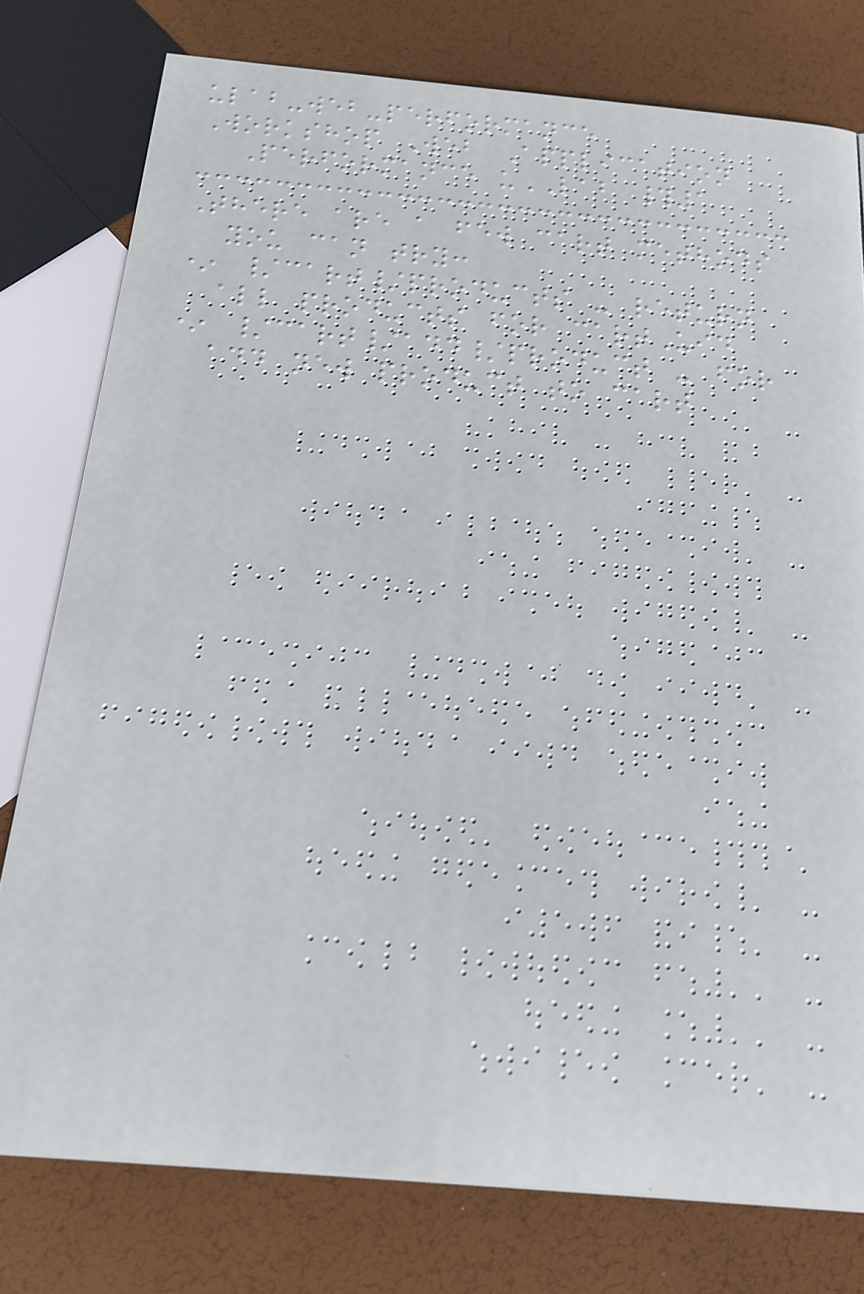ulab-web-performance
Workshop Web Application
Performance uLAB #1
There are a few cart methods
you can try:
* /cart/products - return
all products for cartUid
* /cart/add/product - for
add new product to cart
